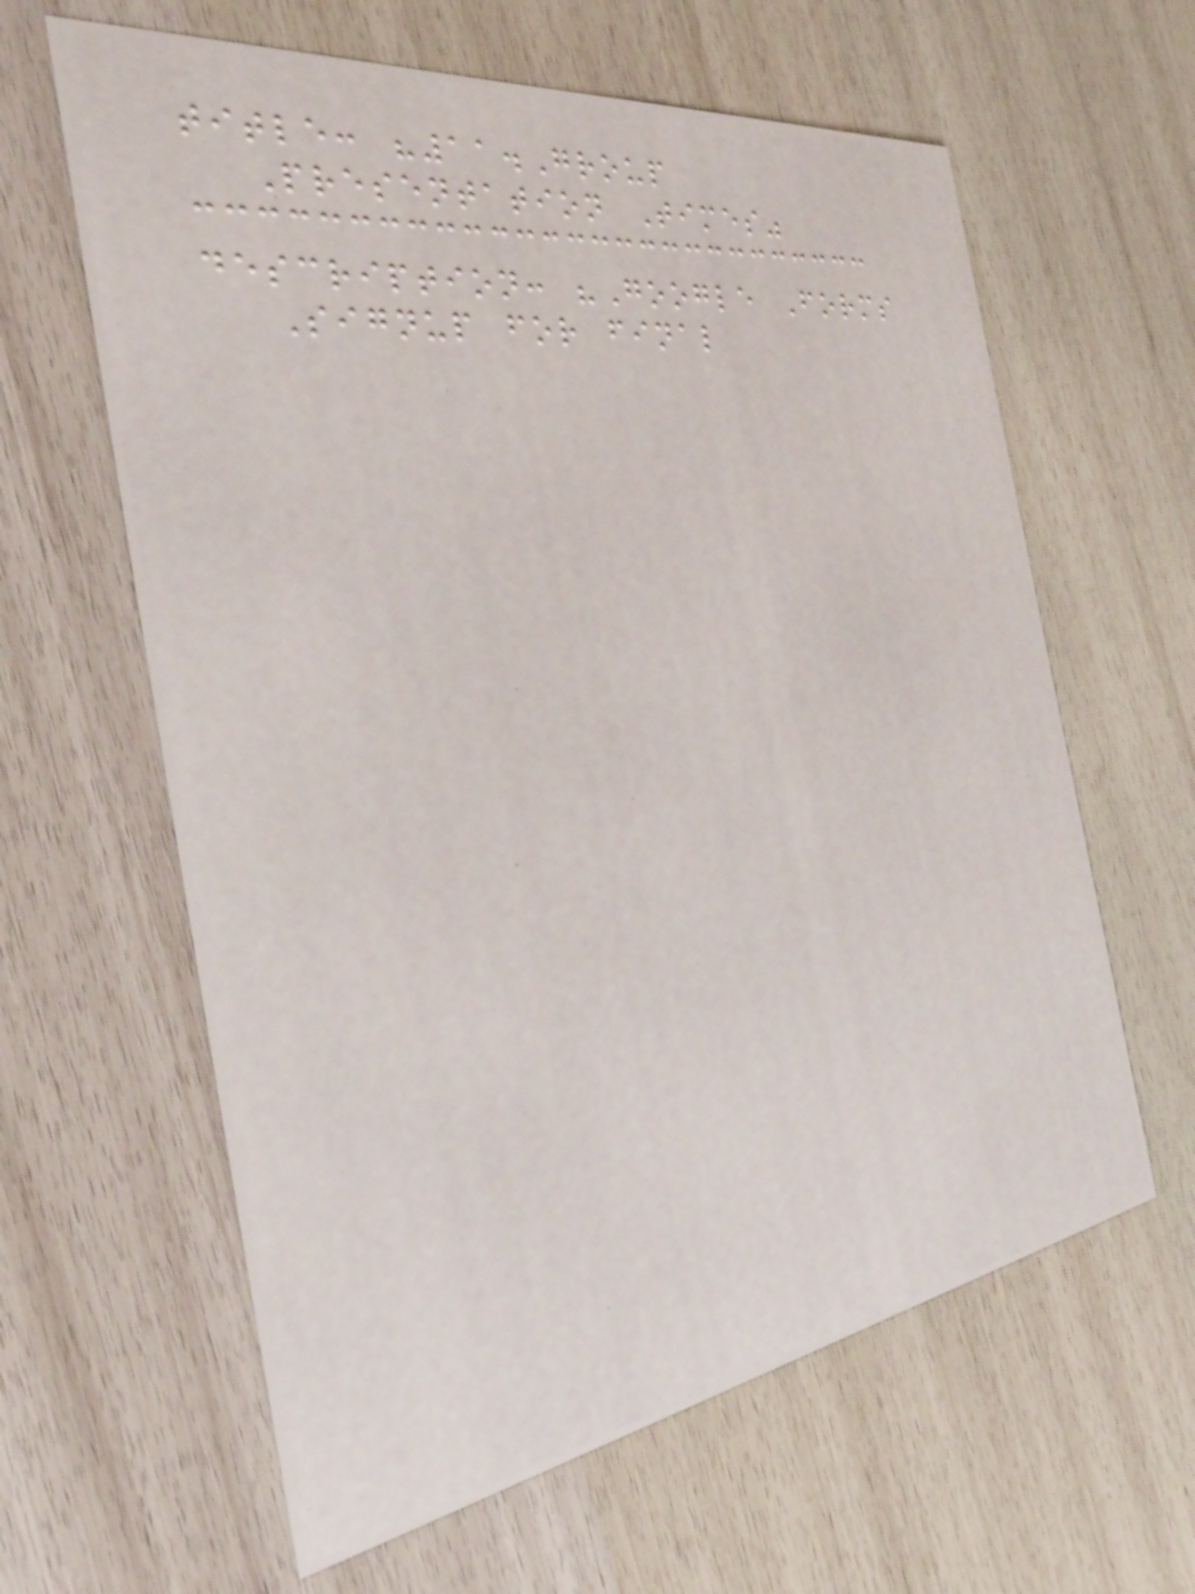title: "11.Group
Presentation Times"
description: "Google Forms
Signup for final
